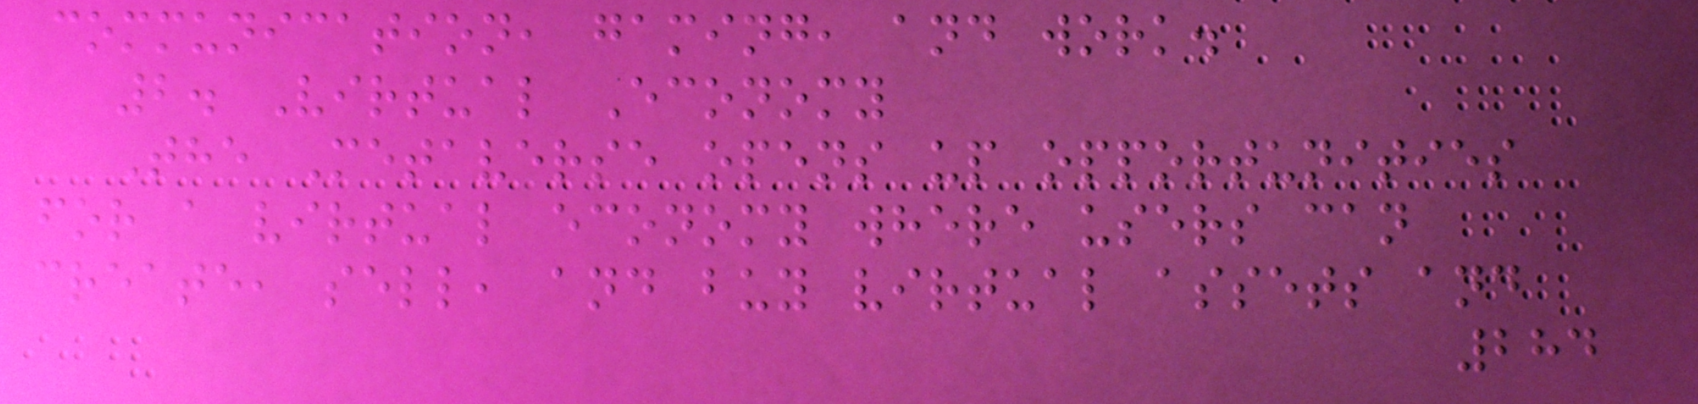communication, gaming, and work.
2. Virtual Economy
The Metaverse opens up opportunities
for a virtual economy where users can
create, sell, and buy virtual assets and
284
